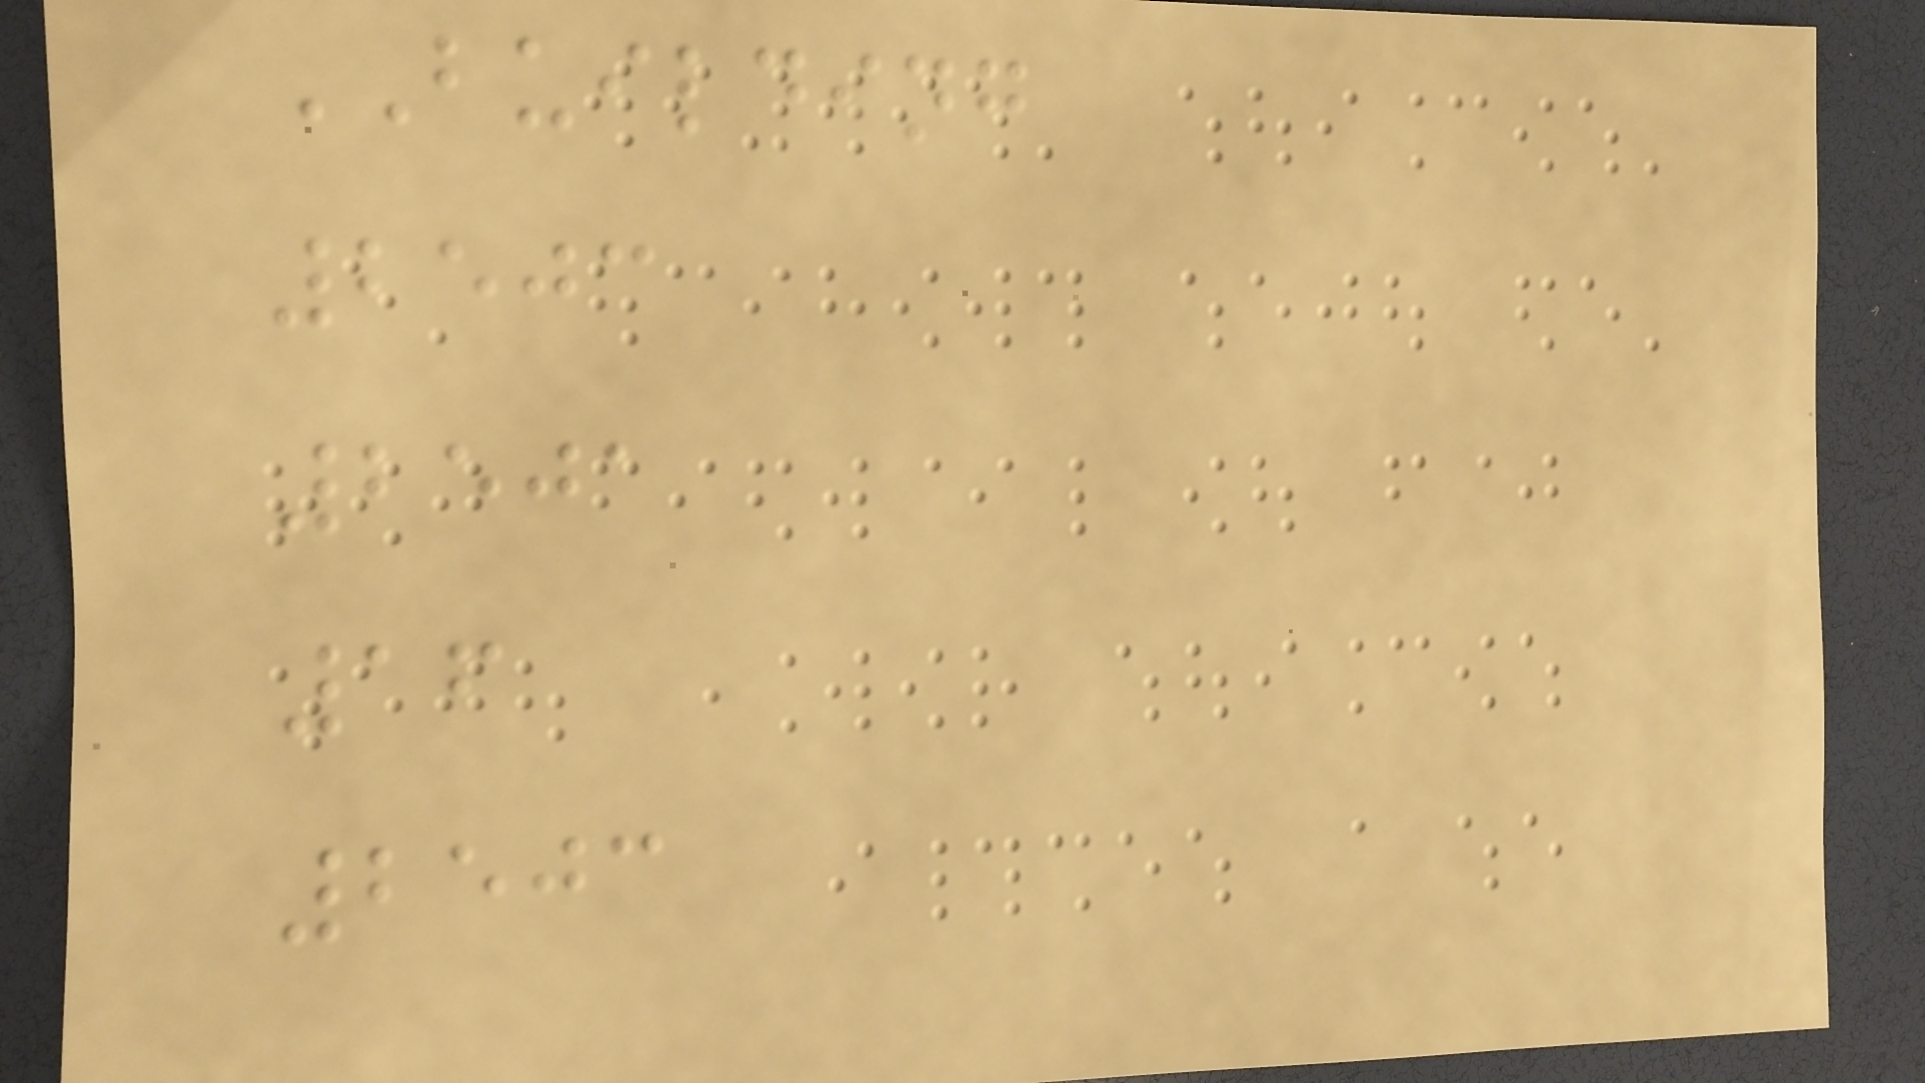BUILDING
2503
2501
16
2503
